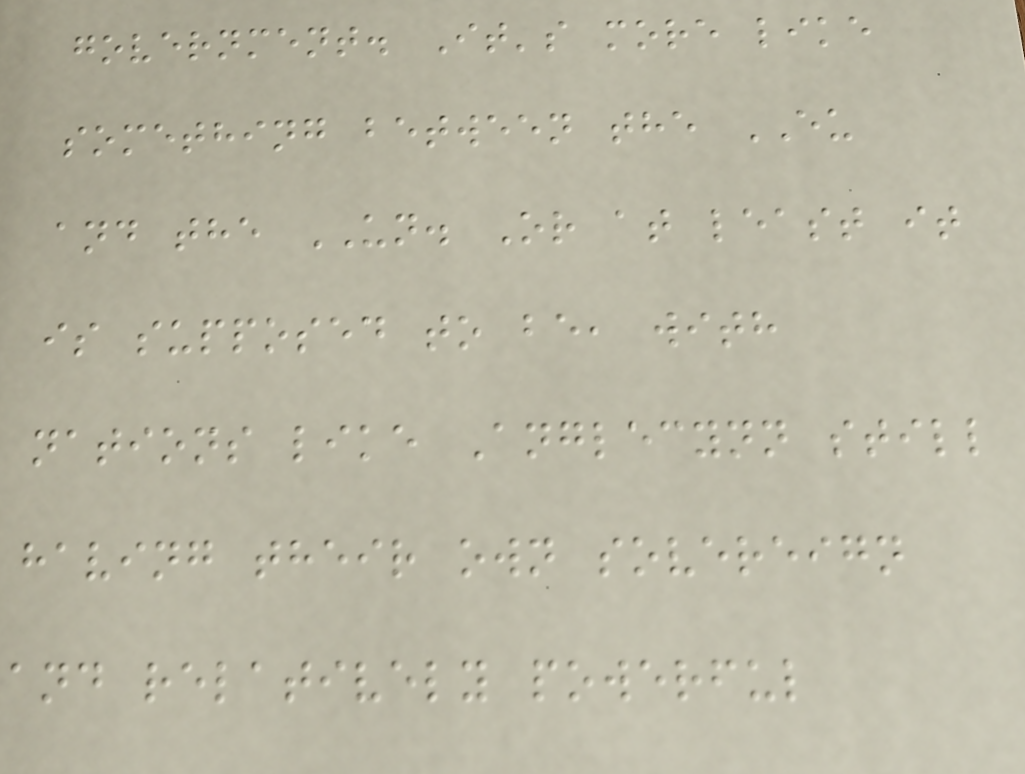government. It's more like
something between the EU
and the UN. Or at least it
is supposed to be, with
nations like Anglecynn still
having their own sovereign
and relatively powerful
